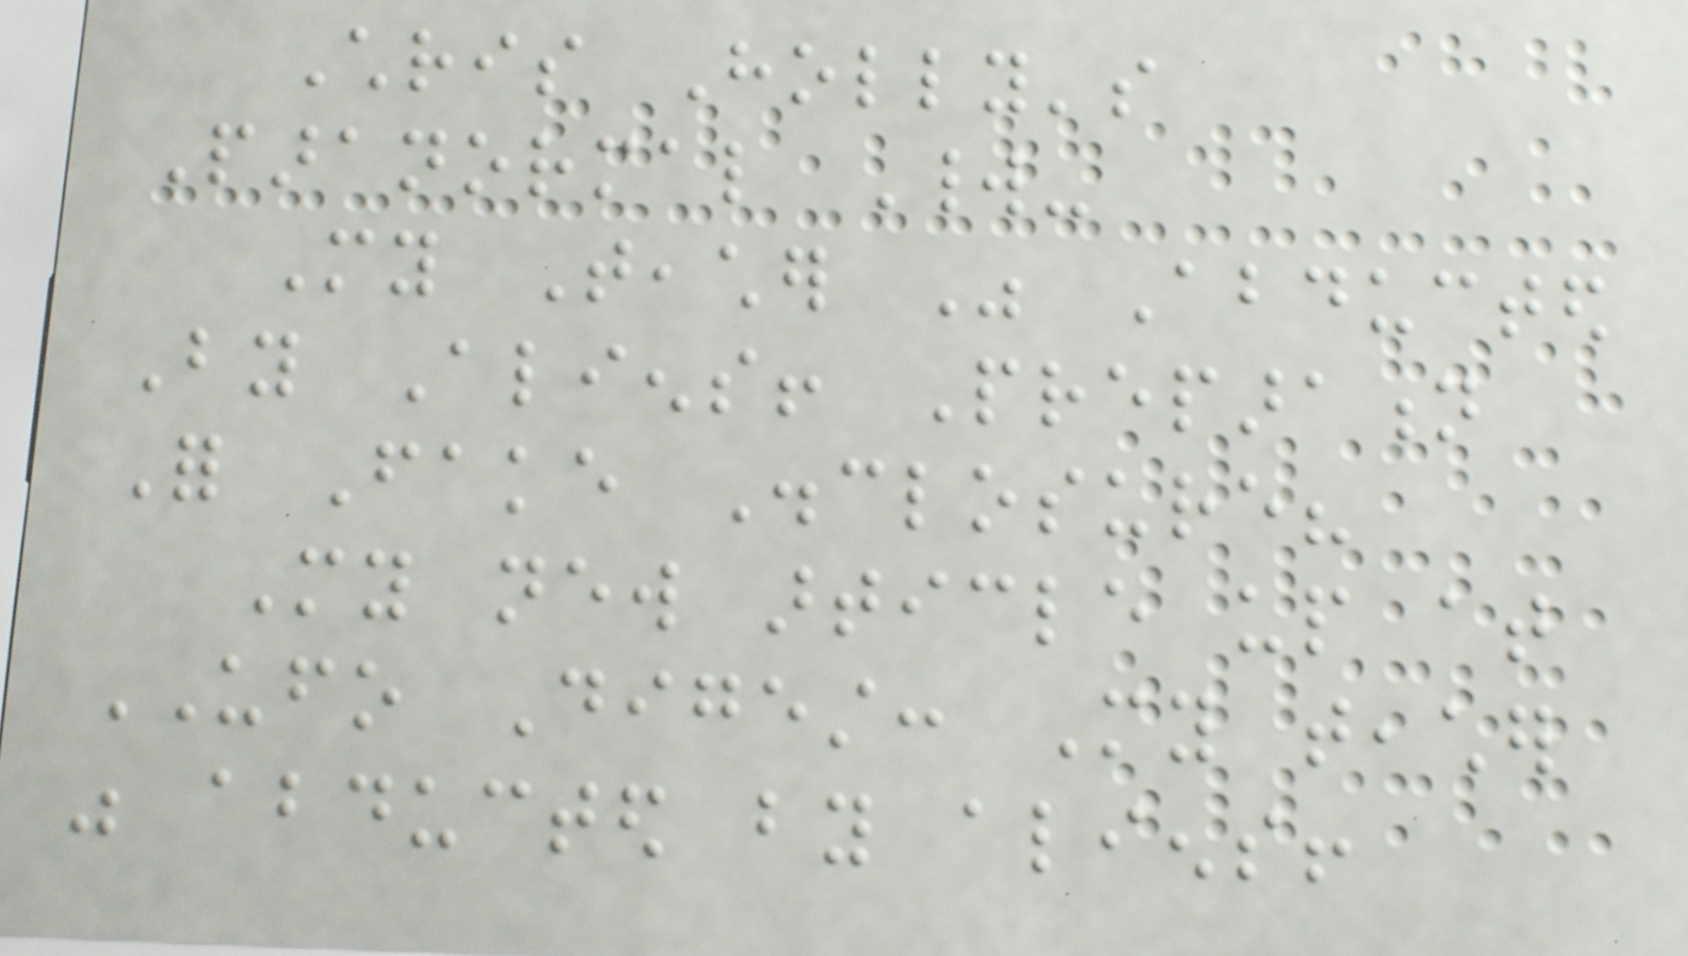Chris Holly's
Paranormal World-
My Teacher Was Abducted
By Aliens! Preparation
For Fake Disclosure?
My new article up at
UFO Digest: My teacher
was abducted by aliens!
